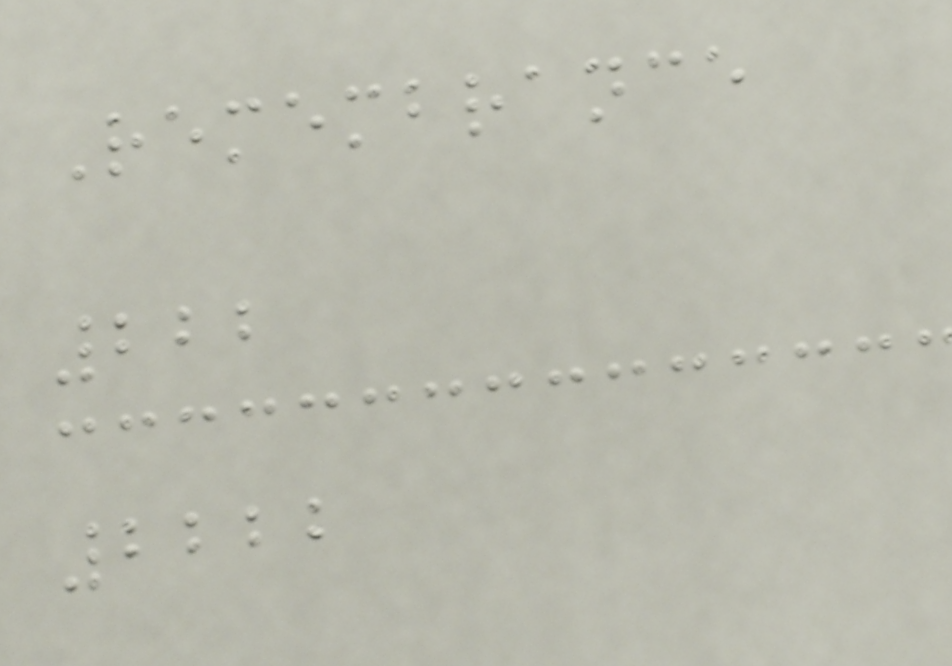Remembrance
222
2222
